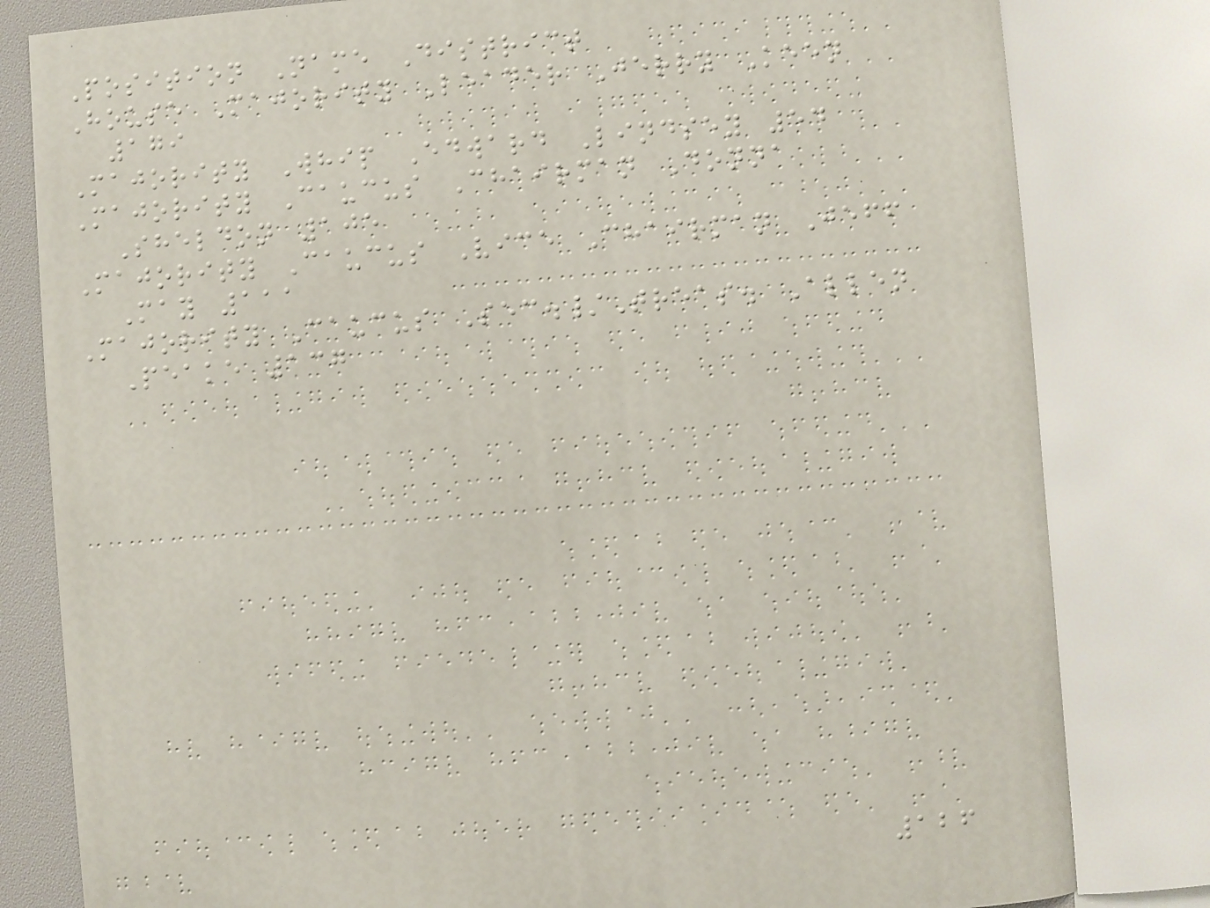Position Name District
House Majority Leader Jerry Keen
179
Majority Whip Edward Lindsey 54
Majority Caucus Chairman Donna
Sheldon 105
Majority Caucus Vice Chairman Jeff
May 111
Majority Caucus Sec./Treas. Allen
Peake 137
126
